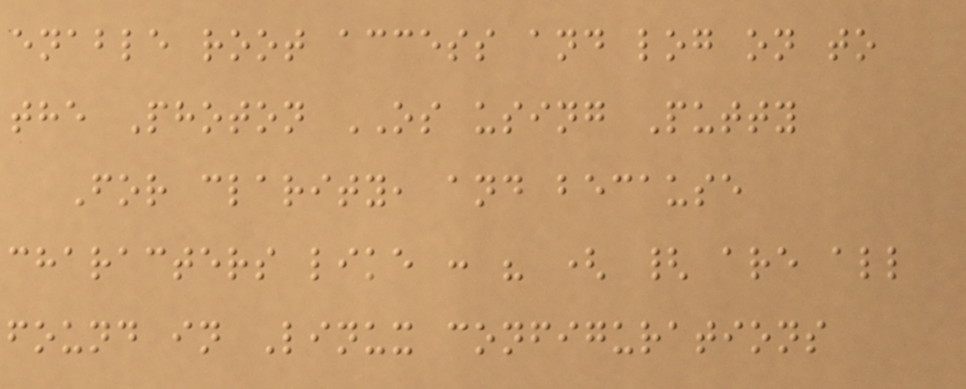enable root access and log on to
the Photon OS using Putty
For clarity, and because
characters like : " ( { are all
found in Linux configurations
